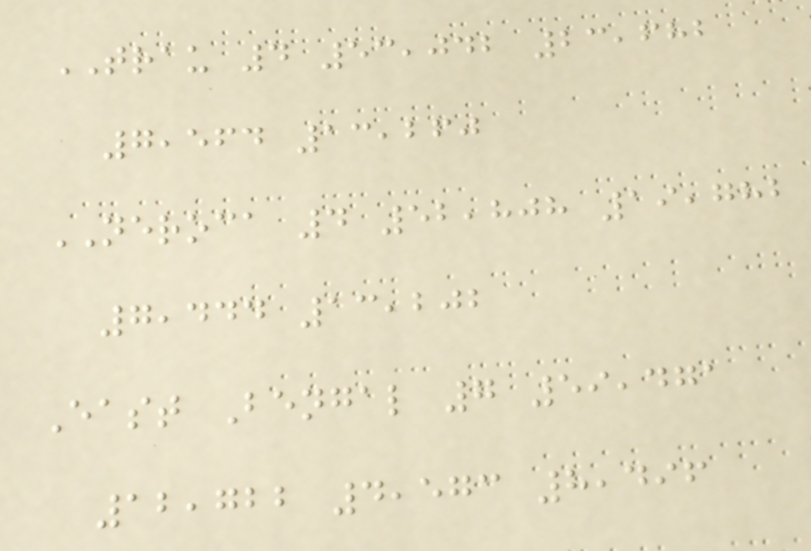TRAU 4 53,042 23,682
7,564 13,260
NEROCA 4 52,808 19,782
7,444 13,202
East Bengal 7 59,471
12,722 4,573 8,496
